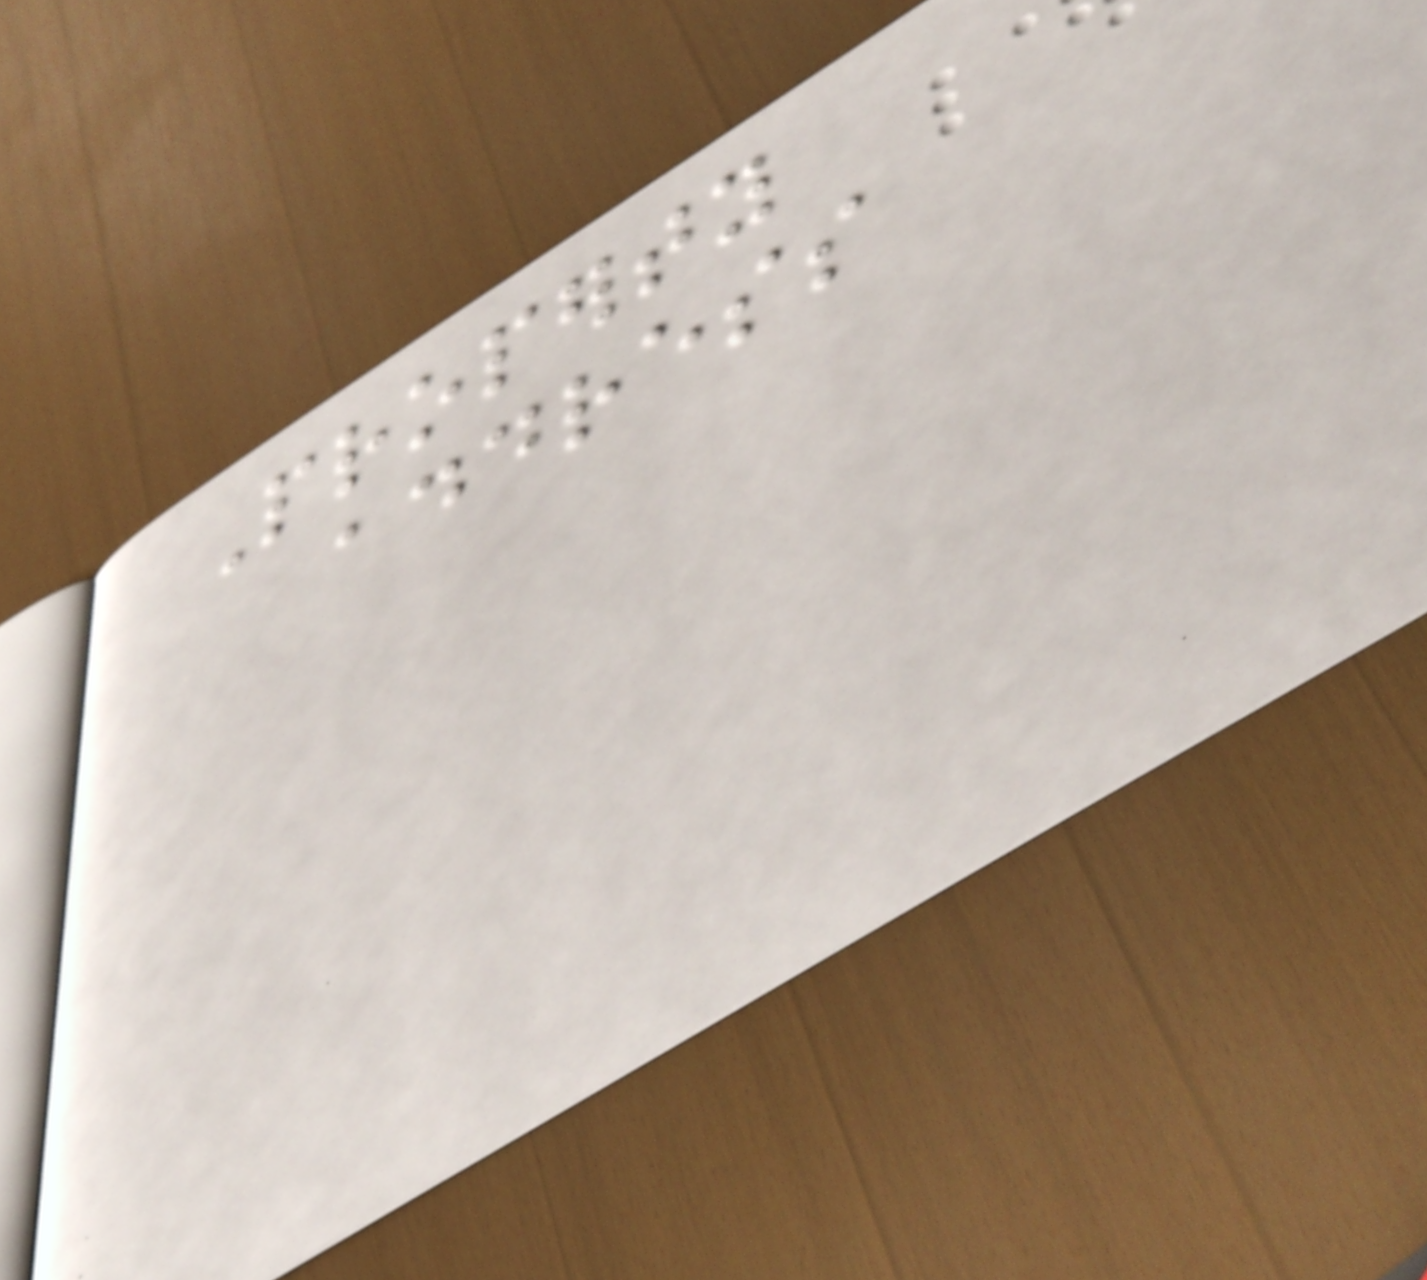Property
address
